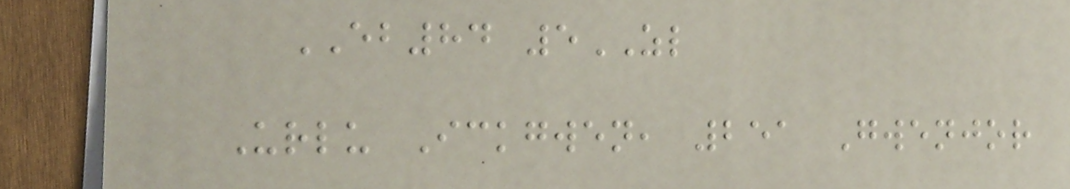EB84 5ZL
Urlu Ickgwen, 251 Gwenjor
